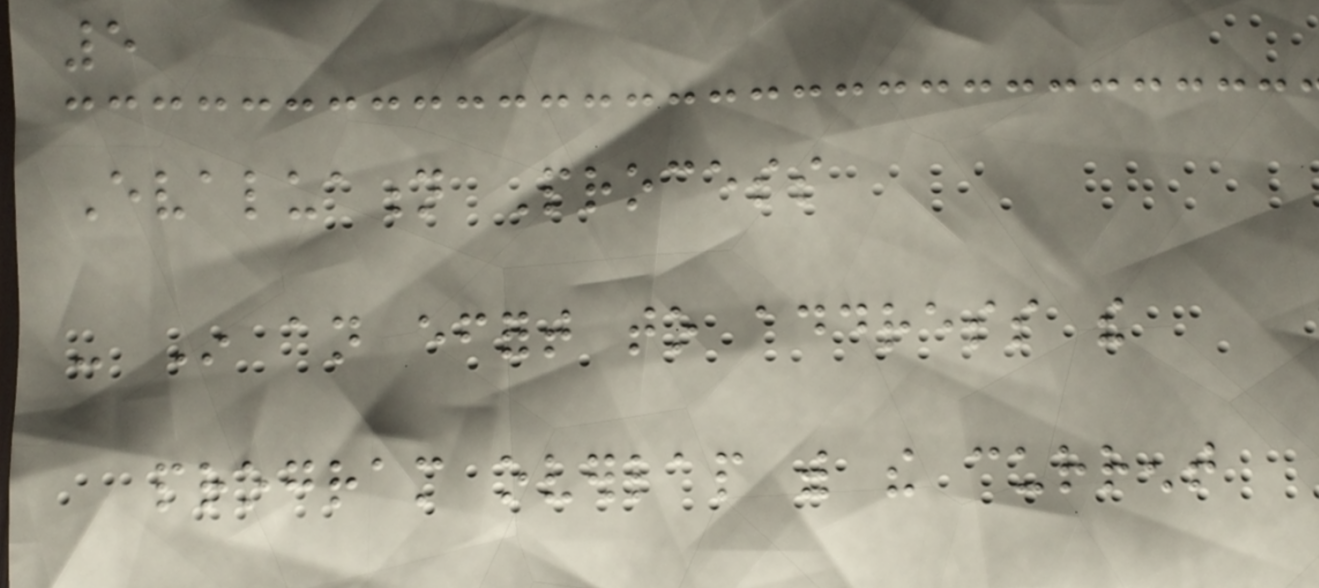5
Evaluation Process
- In an effort to address the
program overlap with the current
